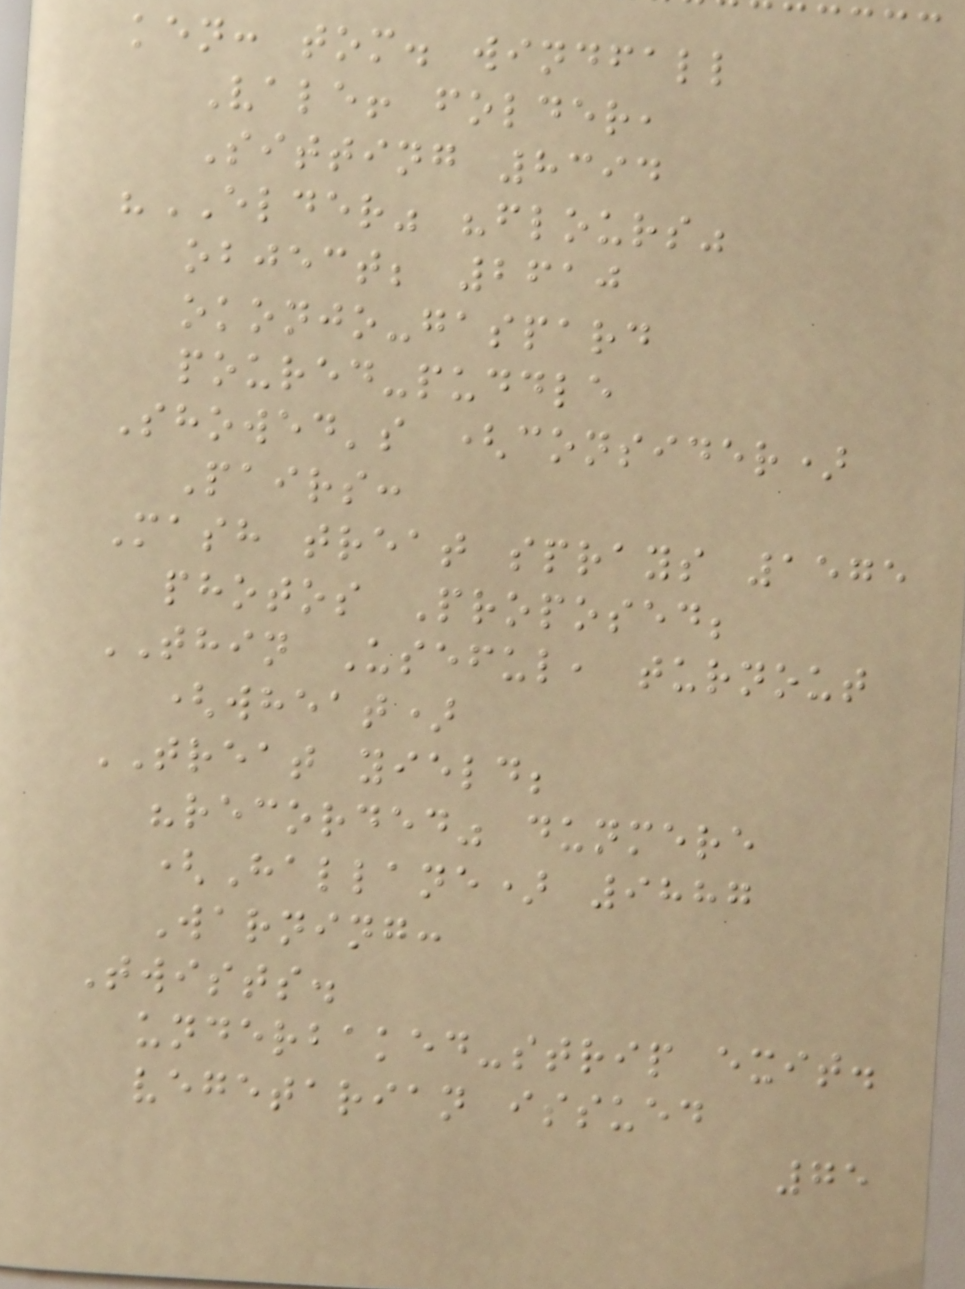ken: tom. windfall
Vale! folder,
Sitting 8394
"ELDER" "flours"
object; 2610
okonjo-gaspard
poured-puddle
Showed's (consider)
Pairs:
Mash treat sprays 1575
photos Proposed;
THIN Useful, turnout
(wheat)
TREAT yield;
"recorded" dunmere
(Hallane) 9887
Warning:
Twists.
underbaked-strip exit.
vegetarian issued
75
